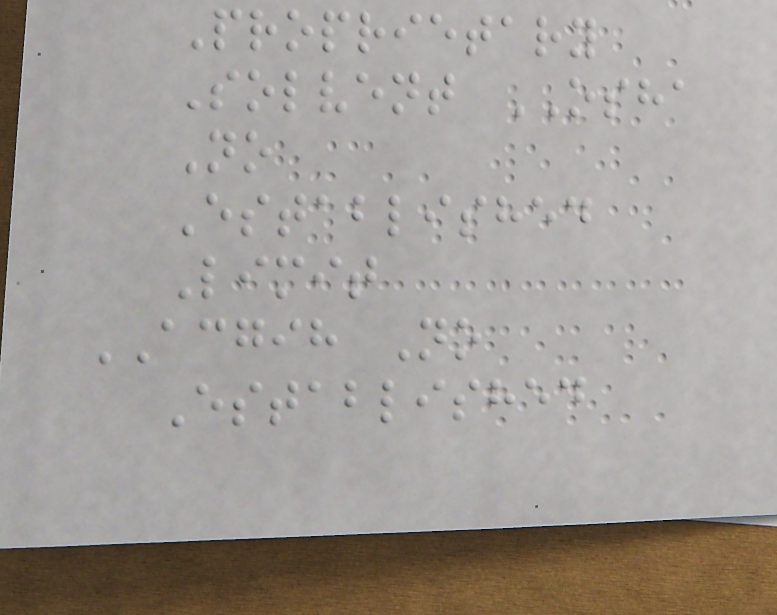Proprietary
Solvent OSHA
No
Established
Limit
ACGIH No
Established
